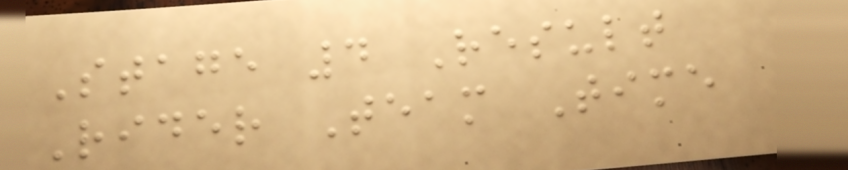Stage 4 Result
Rider Team Time
